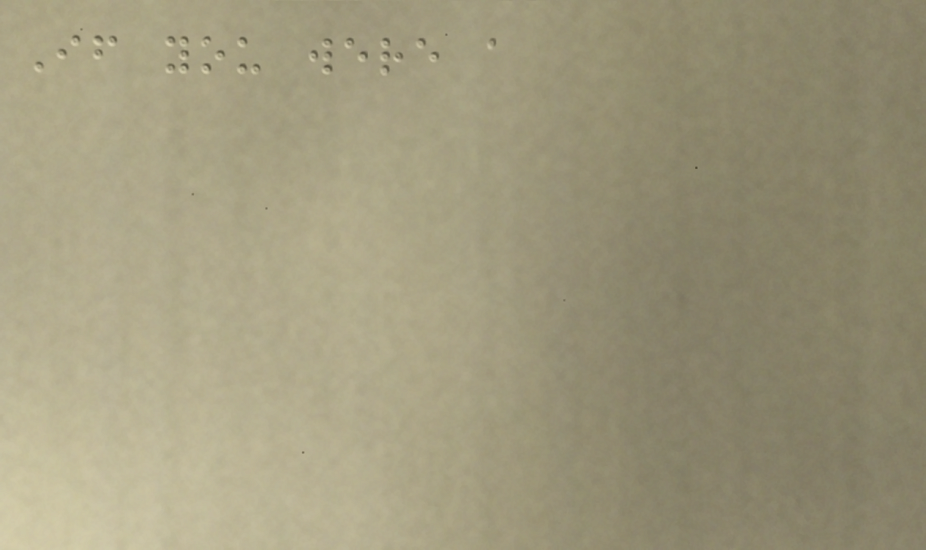If you were a
